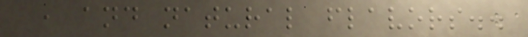, and natural flavors..
